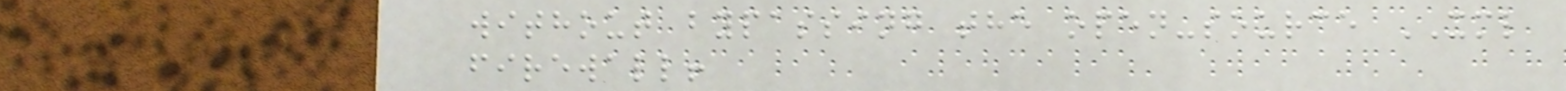without bypassing the open-source XML
firewall!
